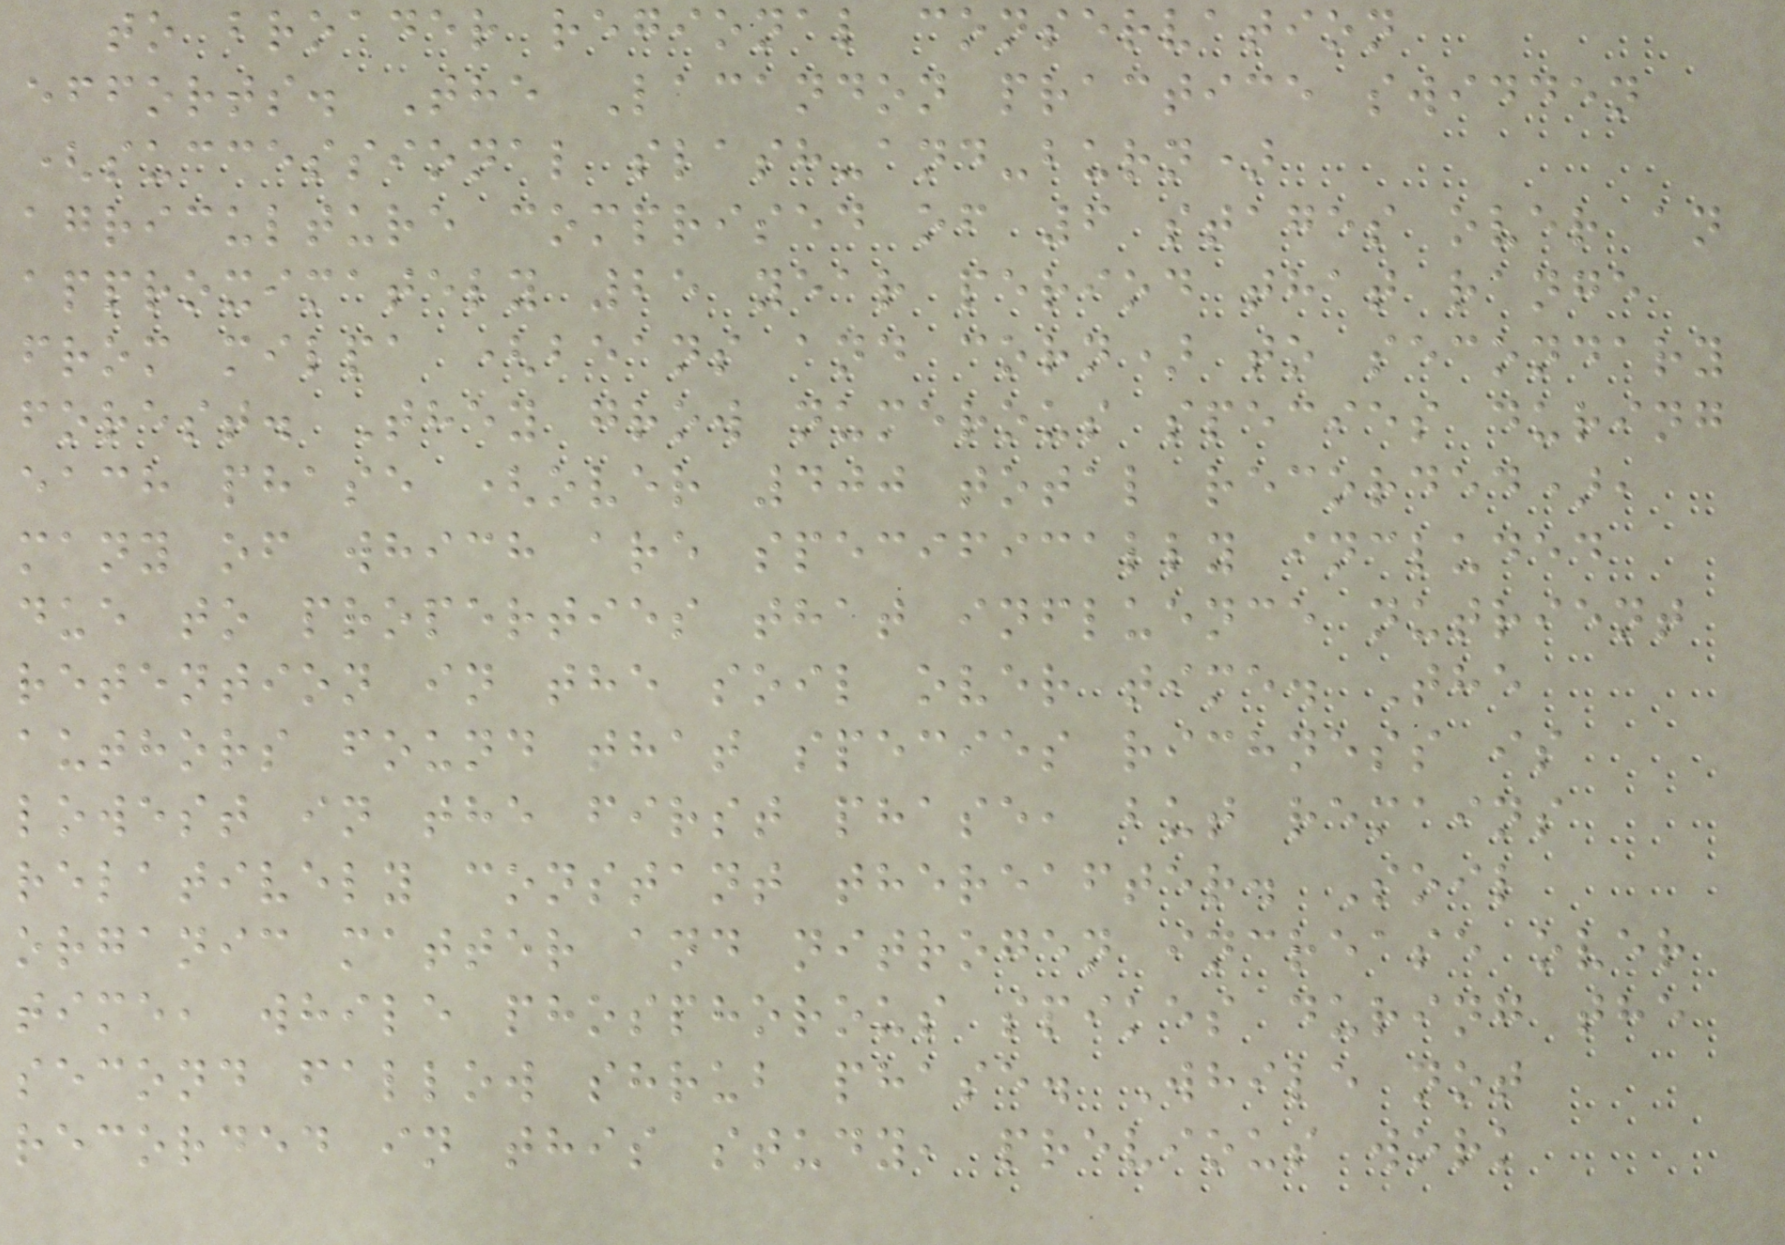to broader regional conservation
efforts. The Lacandon practice swidden
(successional slash-and-burn)
agriculture comprised of 6 stages over an
approximately 25 year period that range
from milpa (beans and corn) to secondary
forest. They grow numerous species during
each phase (over 400 total recorded),
many of which are specifically included
due to properties that influence nutrient
retention in the soil over time. The
authors found that species richness is
lowest in the first phase, but remains
relatively constant thereafter. Soil
organic matter and nitrogen increase over
time, while phosphorous spikes during the
second fallow shrub phase. While not
recorded in this study, previous work
